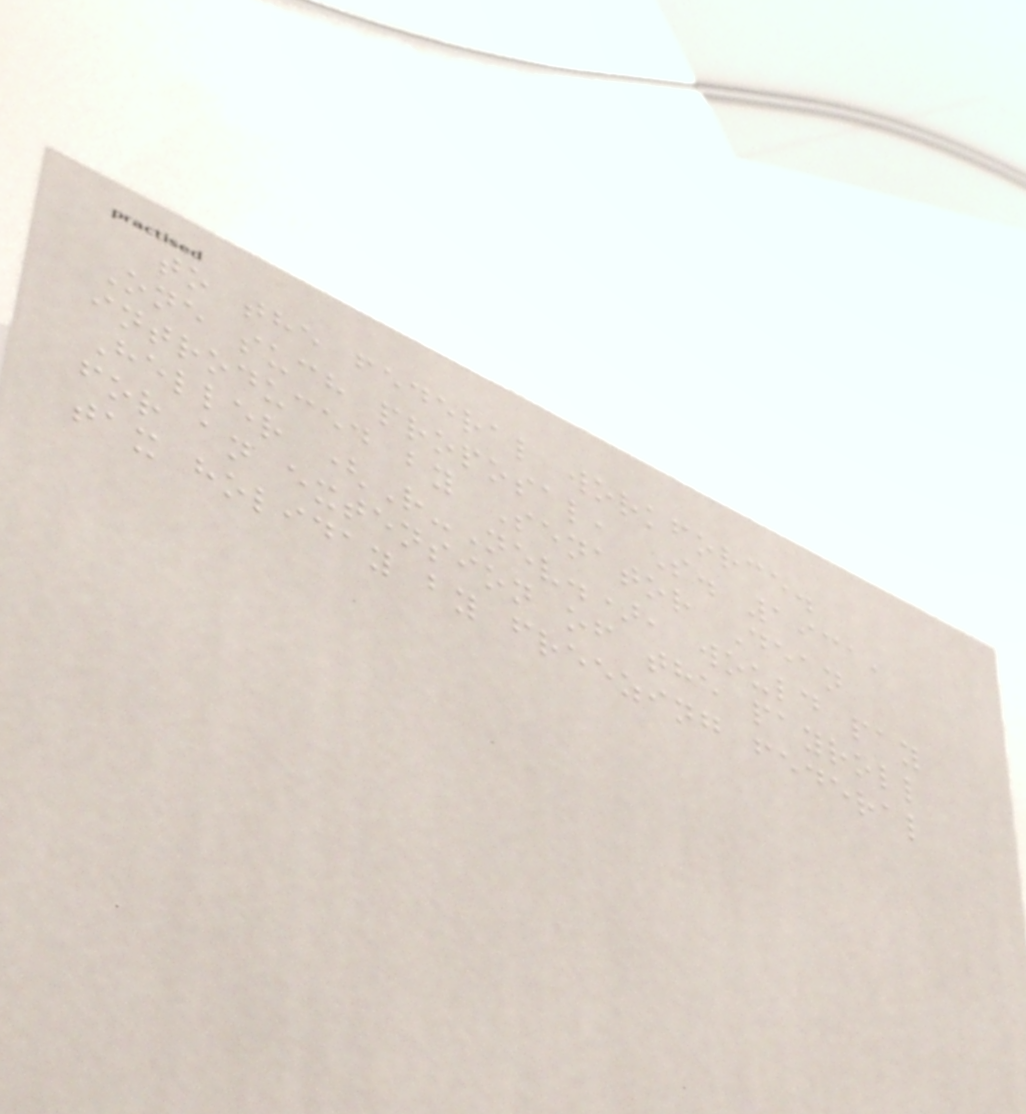to the federal workforce.
One such proposal, S. 1931,
introduced by Senator Dean
Heller (R-Nev.), would pay
for an extension of the payroll
tax holiday by freezing federal
